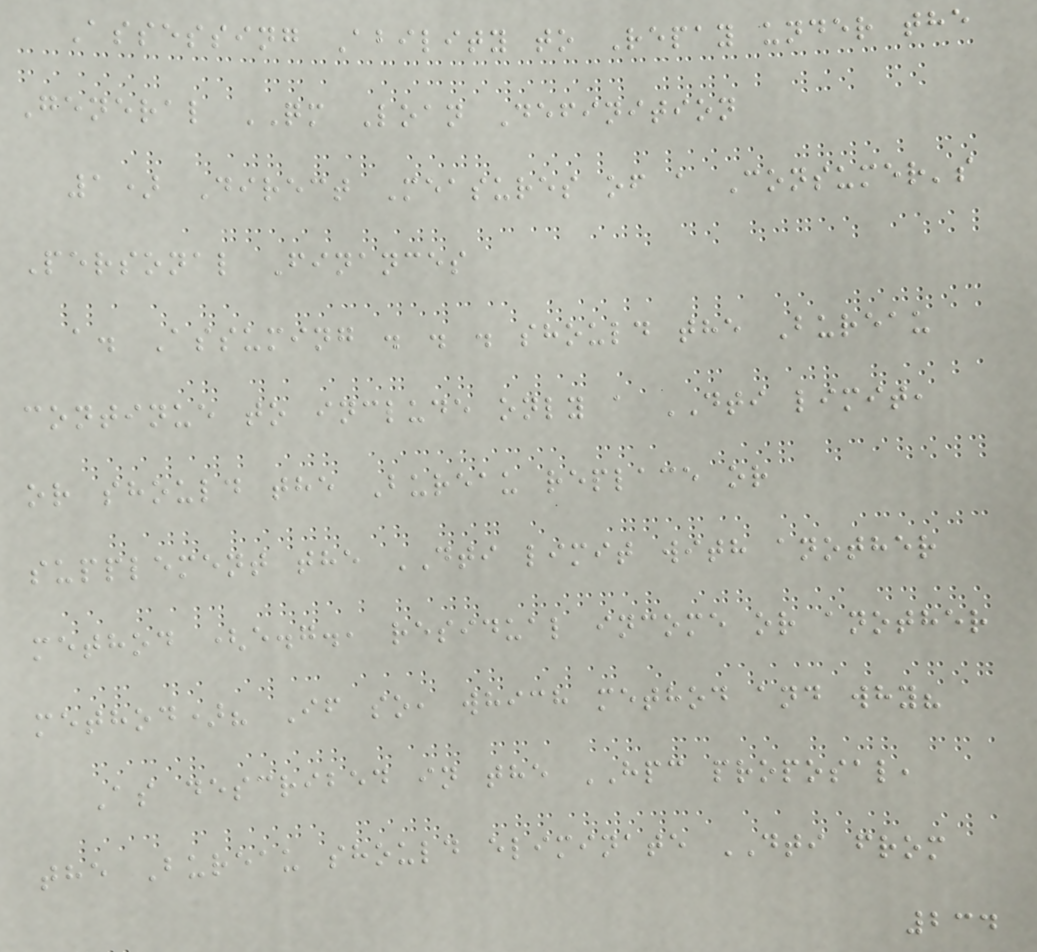Assessing Ability to Repay under the
General QM Loan Definition
1) Direct Measures of a Consumer's
Personal Finances
a. Assuming . . . should the Bureau
continue to include only a DTI limit,
or should the Bureau replace or
supplement the DTI limit with another
method (e.g., residual income or another
method)? If so, which method and why?
As described in the HPC proposal,
the Bureau should eliminate DTI from
234
